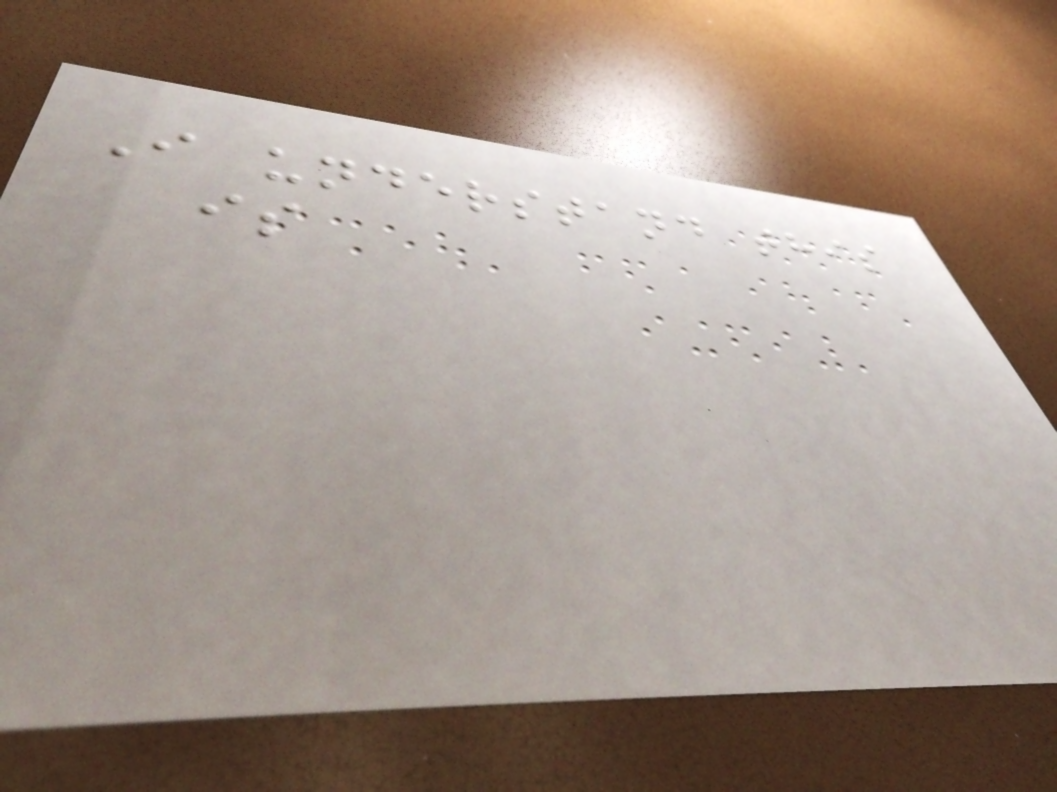I understand this
is
